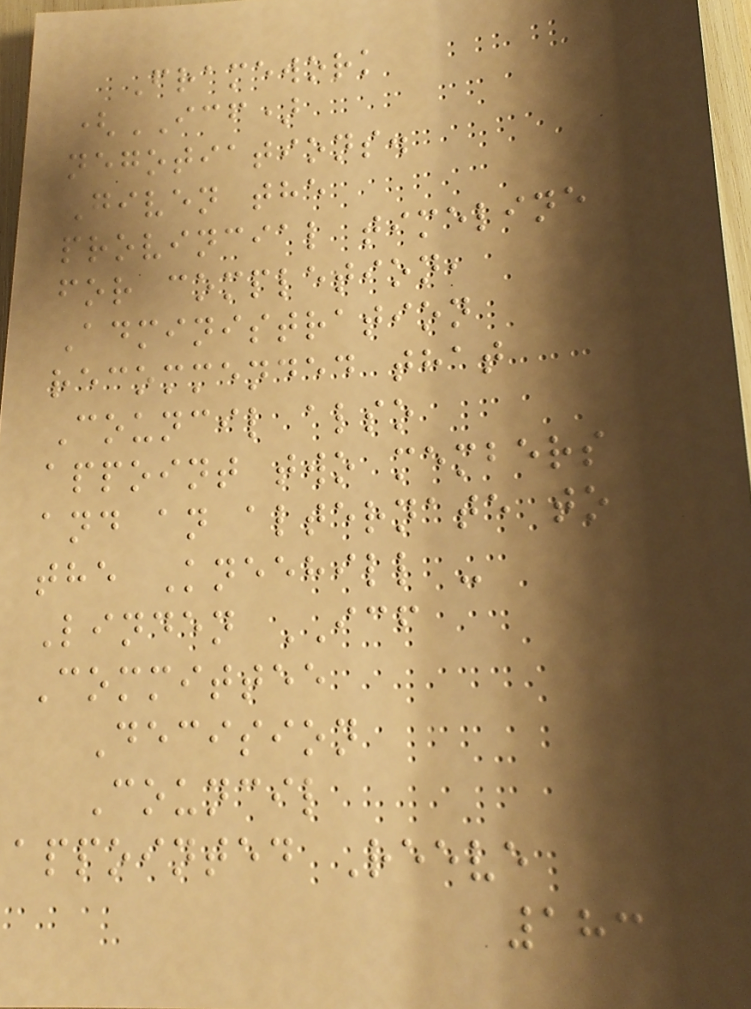Framework
(ICF)
negotiations.
Given the
provincial timeline
for completion,
Administration
recommended that
Council also
appoint two members
and an alternate to
the Kneehill -
Linden ICF
Committee
Decision
Council
appointed Reeve
183
